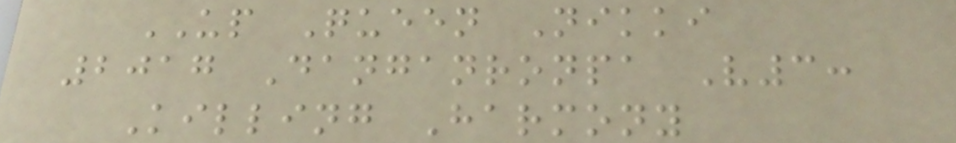UP Queen Nikki
2017 Danganronpa V3:
Killing Harmony
